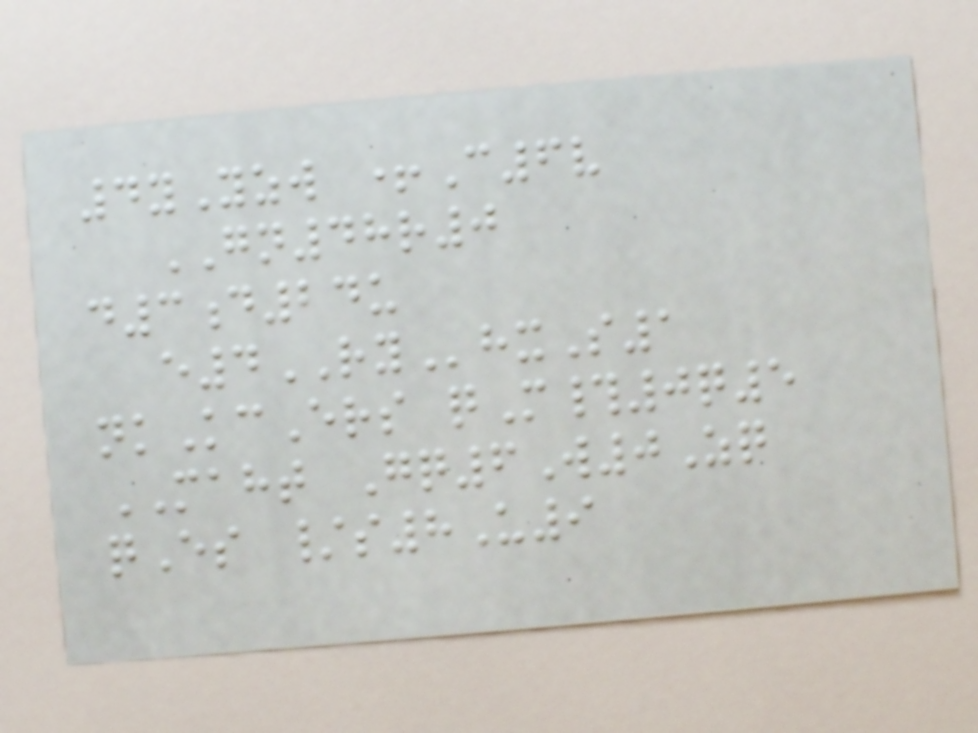4yYzw +C6v
GN48r0
d3d24u
e4RYhxS1
nkKcErs qM#0q5
MAHT Gq6W0Zq
qEs /s8U9
